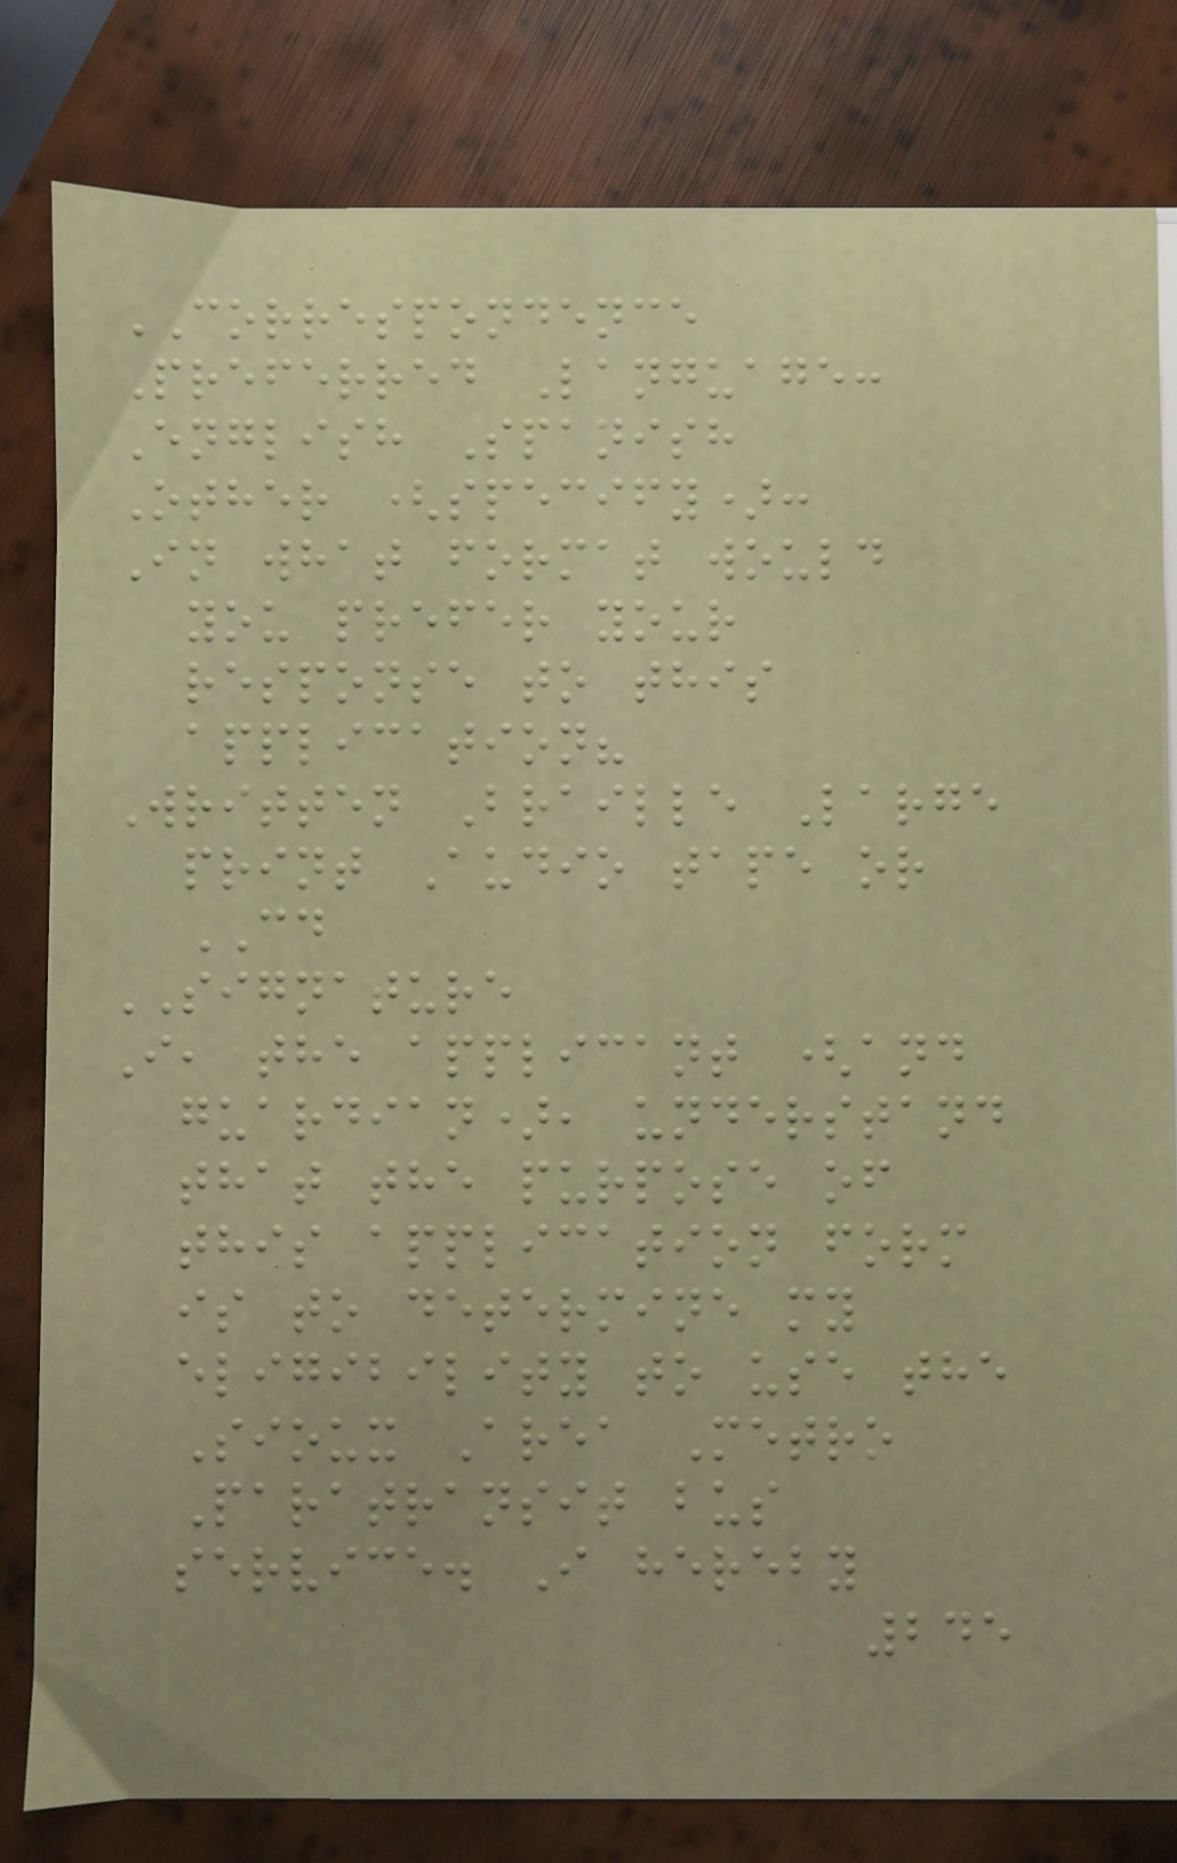CORRESPONDENCE
Preferred Language:
English Spanish
Other (specify):
In what format would
you prefer your
response to this
application?
Written Braille Large
print Audio tape or
CD
SIGNATURE
I, the applicant (and
guardian), understand
that the purpose of
this application form
is to determine my
eligibility to use the
Sioux Area Metro
Paratransit bus
service. I hereby
245
